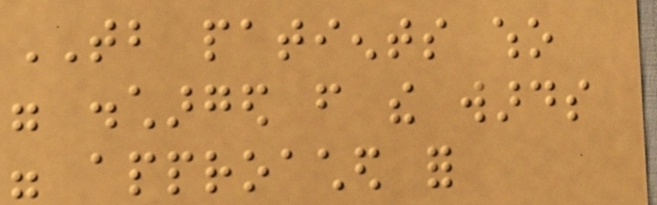TB patients who
were discharged from the wards
were approached for
